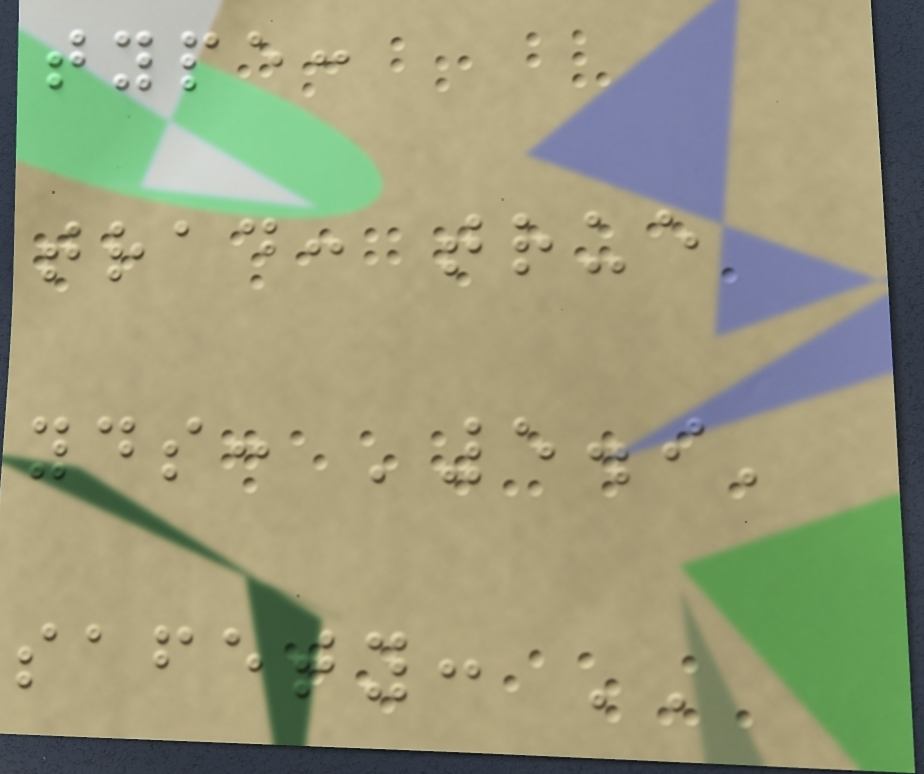type:
trad: true
yds: '5.9'
safety: ''
